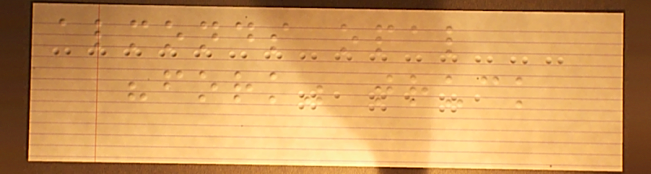almonds opal
"fork" truck
